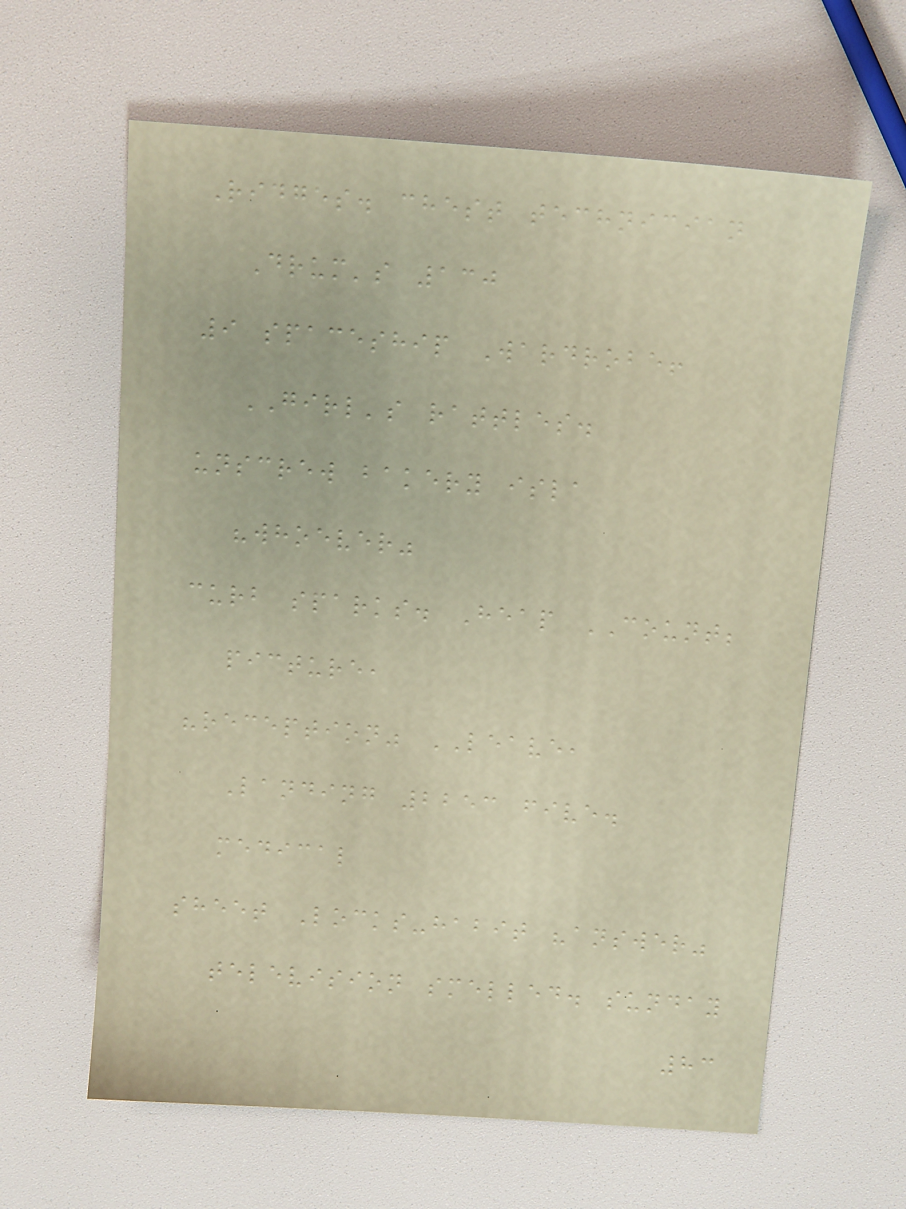Ridges. chest technician
Drum's 130
9 spaceship Wardrobe!
GIRL's rattles.
unscrew bakery isla
"whoever"
curb sparks. Heap COUNT;
picture,
"reception" LEAVE,
Landing 2253 five.
medical
sheet Locks-habit "answer"
television smelled. sunday
83
